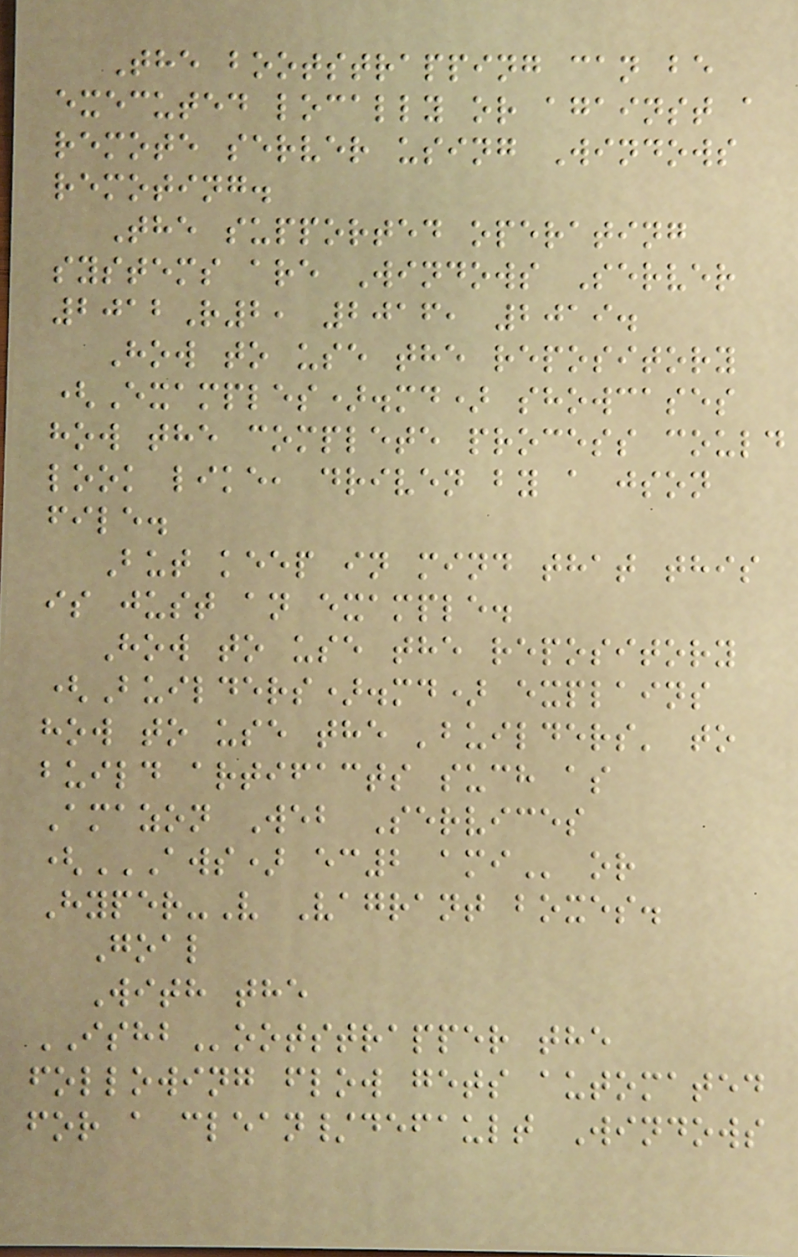The bootstrapping can be
executed locally or against a
remote server using Windows
remoting.
The supported operating
systems are Windows Server
2012R2, 2016, 2019.
How to use the repository
(Examples).md) showcases
how the complete process could
look like, driven by a json
file.
But keep in mind that this
is just an example.
How to use the repository
(Builders).md) explains
how to use the 'builders' to
build artifacts such as
Amazon Web Services
(AWS) EC2 AMI or
Hyper-V Vagrant boxes.
Goal
With the
ISHBootstrapper the
following flow gets automated
for a clean/default Windows
